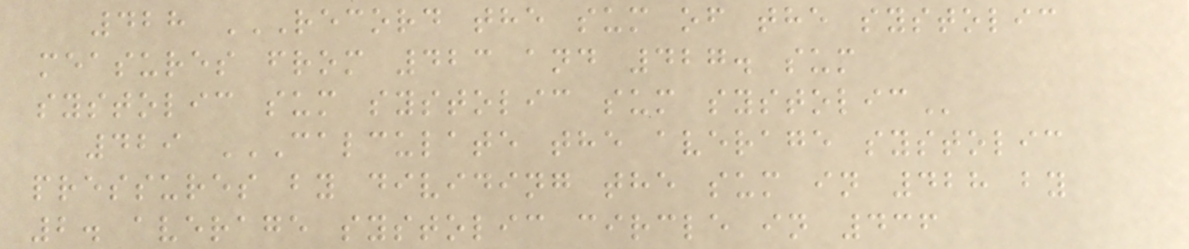428 RECORD THE SUM OF THE SYSTOLIC
MEASURES FROM 423 AND 427. SUM
SYSTOLIC SUM SYSTOLIC SUM SYSTOLIC
429 CALCULATE THE AVERAGE SYSTOLIC
PRESSURES BY DIVIDING THE SUM IN 428 BY
2. AVERAGE SYSTOLIC CIRCLE IN 436
